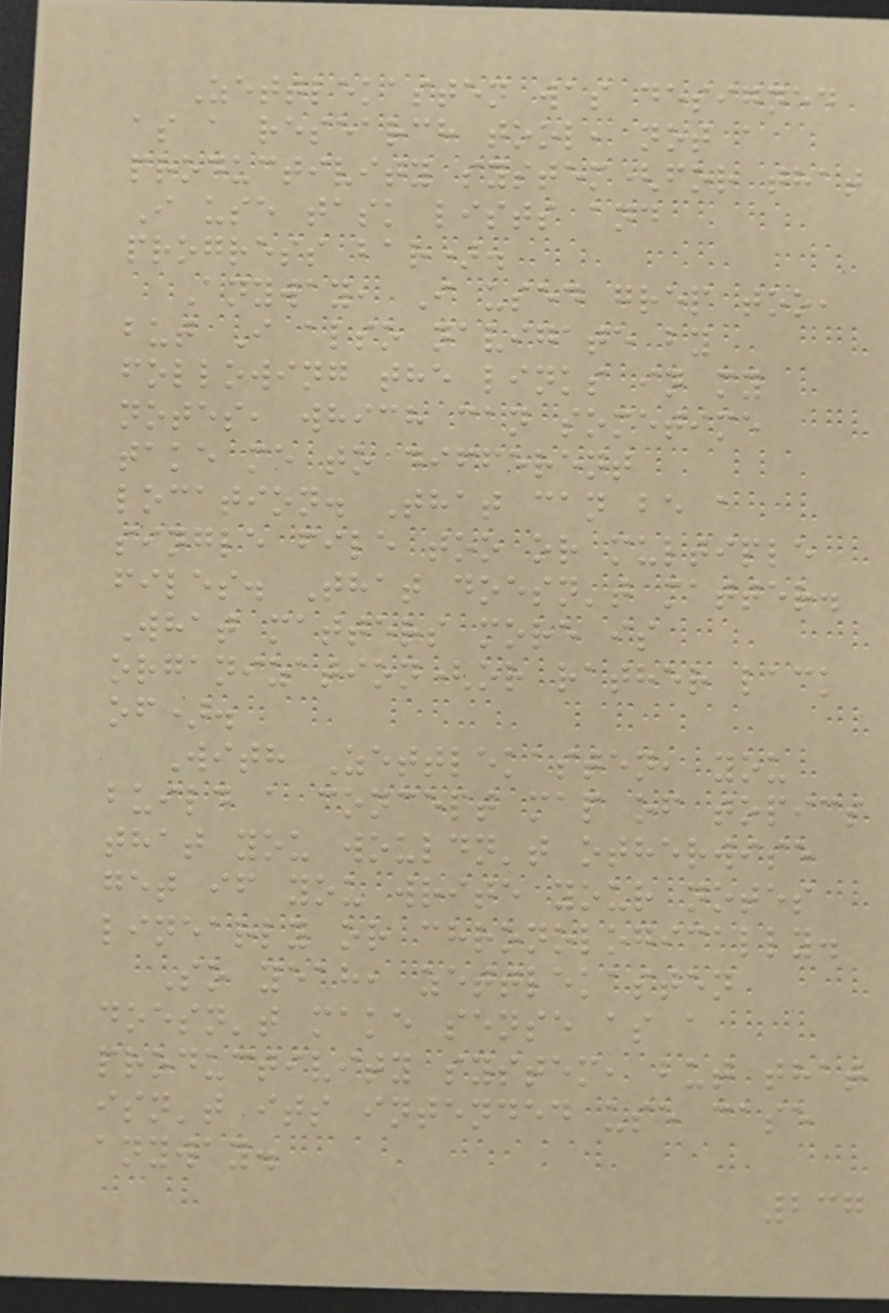Zettlekasten was designed
as a research tool, not a
productivity system(for that
I use task lists and
progress bar).
Anyway, I used grep too,
but I also navigate by
following the links in my
notes, which can sometime
take me to different
location. That can be a
single file too or multiple
files. That doesn't matter.
What matters more is
organization(or rather lack
of).
With Zettlekasten, you
build a concept map of topics
that you wouldn't otherwise
get if you write your notes
linearly or chronologically.
So yeah, zettlekasten
doesn't make sense as a
productivity system, but that
isn't its intended use case
anyway.
237
